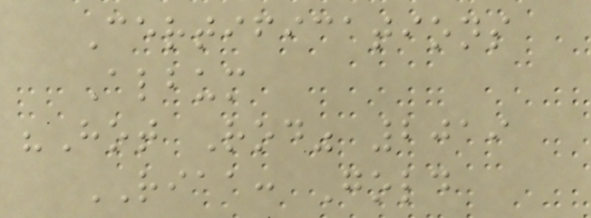Certifications
Album
"Hot Rod" 2019
RIAA: Gold
